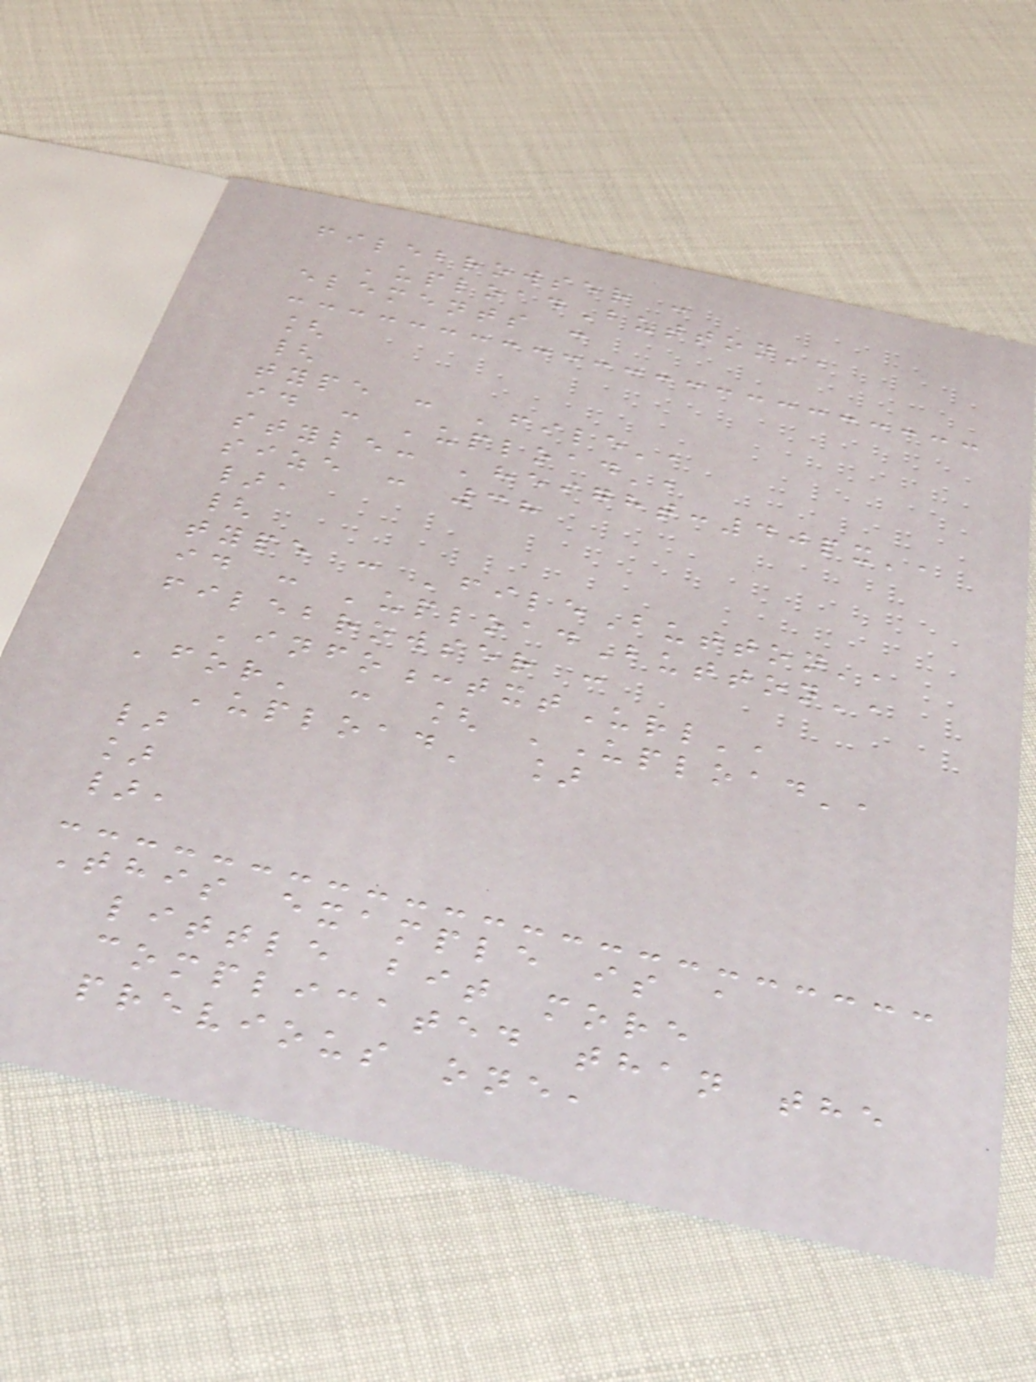filebrowser :
'uploadButton',
elements :
[
{
type : 'file',
id : 'upload',
style: 'height:40px',
size : 38
},
{
type : 'fileButton',
id : 'uploadButton',
filebrowser :
'info:txtUrl',
'for' : [ 'Upload',
'upload' ]
}
]
},
This example is a
little bit more
complicated than the
previous one,
